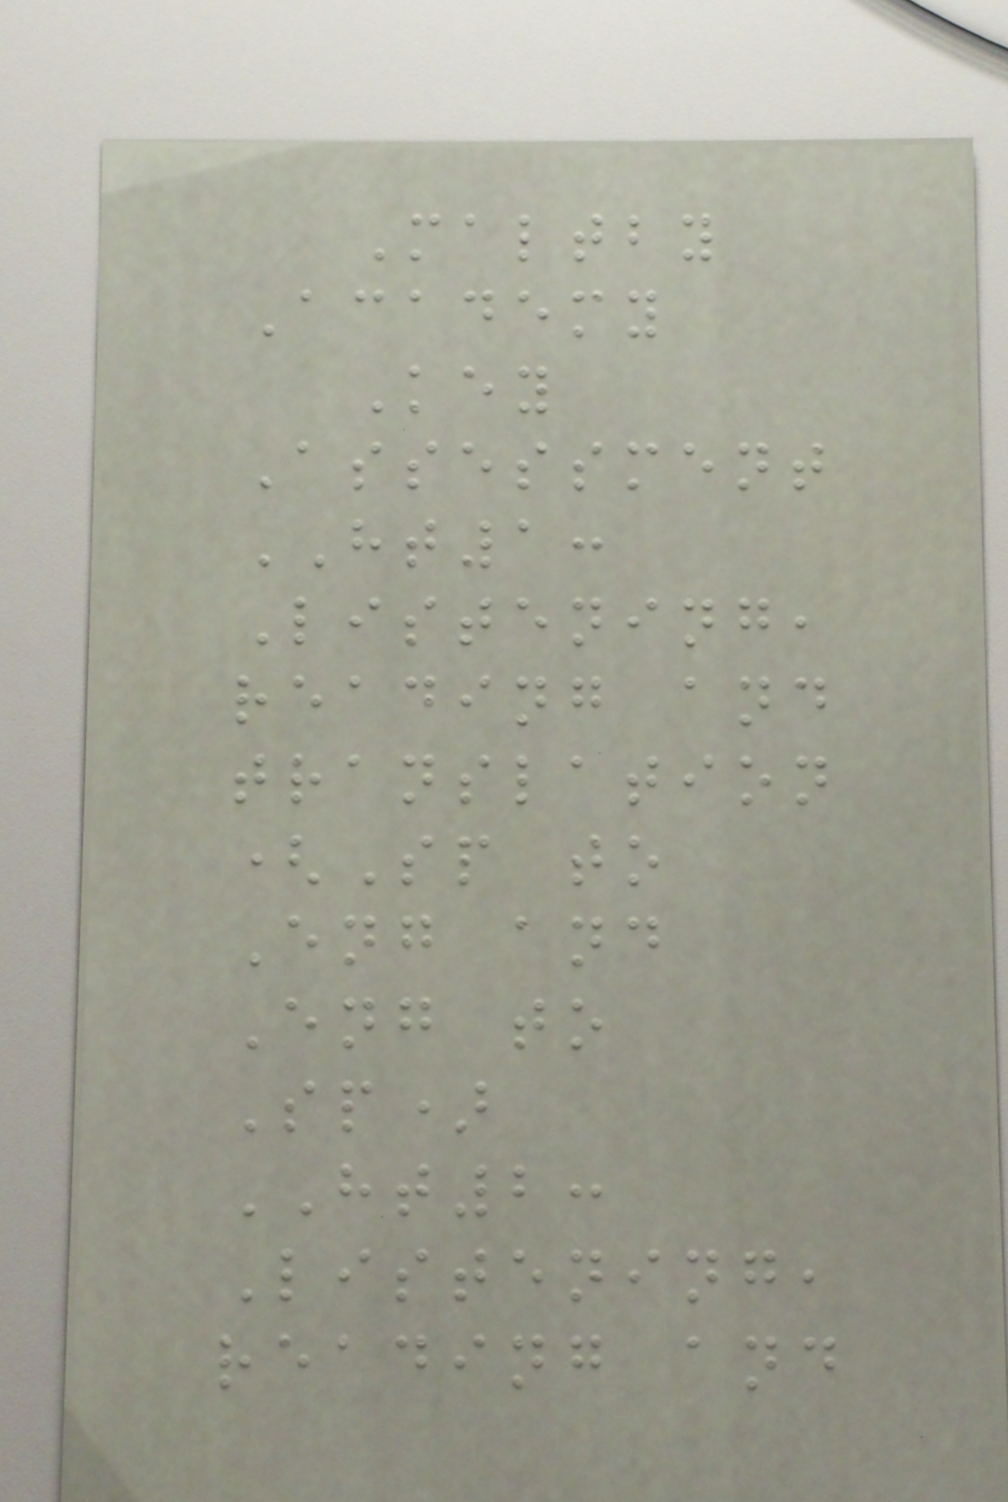Maltby
Academy
Key
Assessment
HT1:
Listening,
reading and
translation
(Sp to
Eng and
Eng to
Sp)
HT2:
Listening,
reading and
